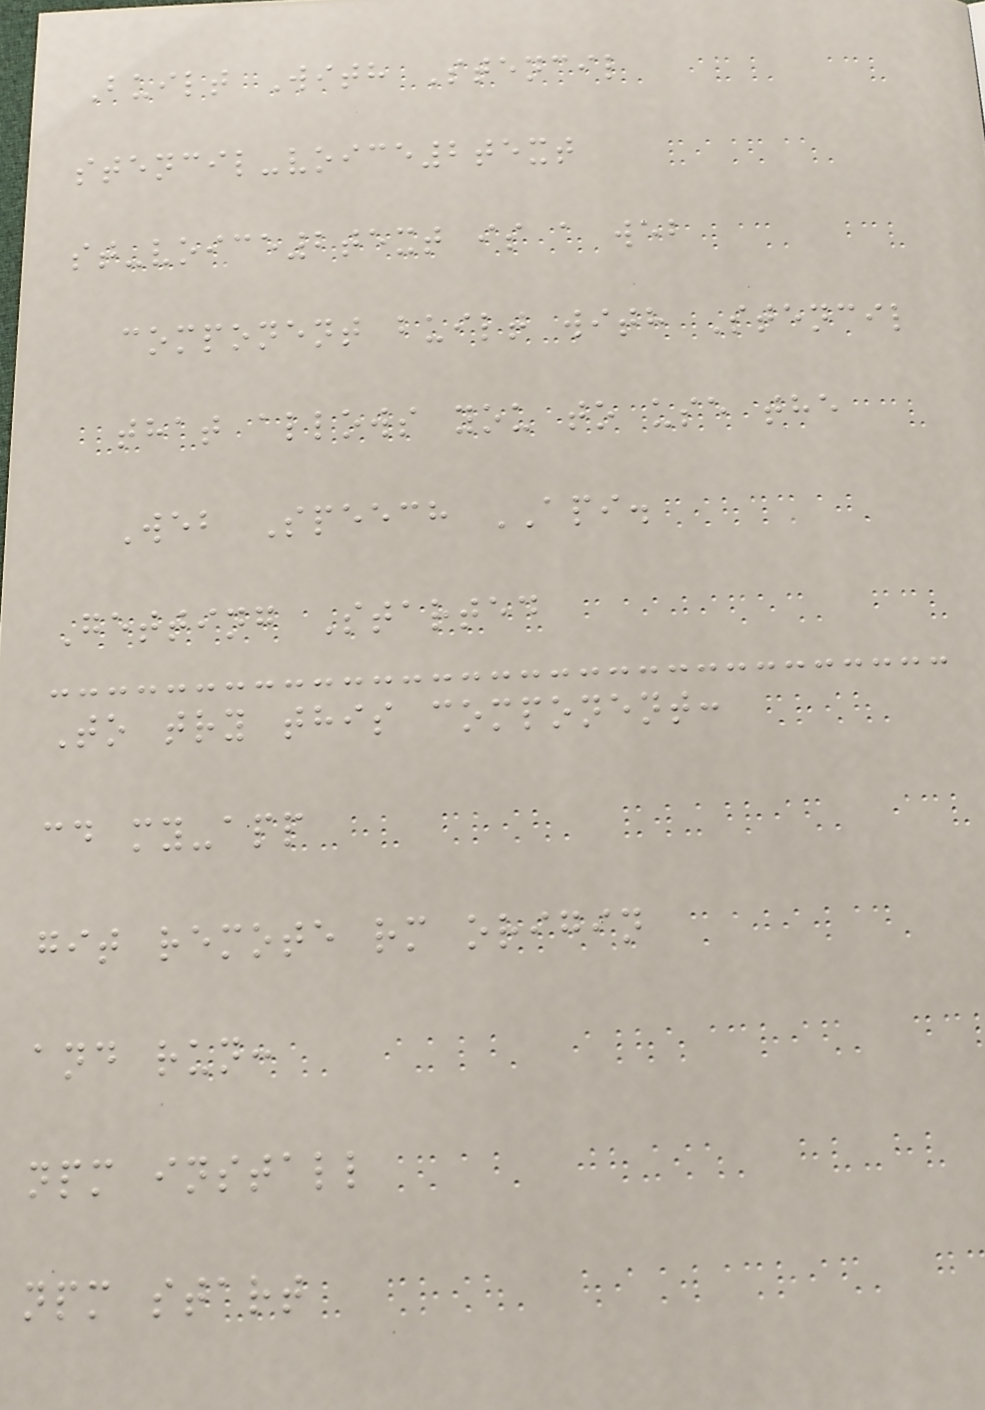Built With Stencil
stencil-voice2text
st-voice2text is a web
component built with Stencil
that allows you to use the
Web Speech API.
Getting Started
To try this component:
cd my-app
git remote rm origin
and run:
npm install
npm start
